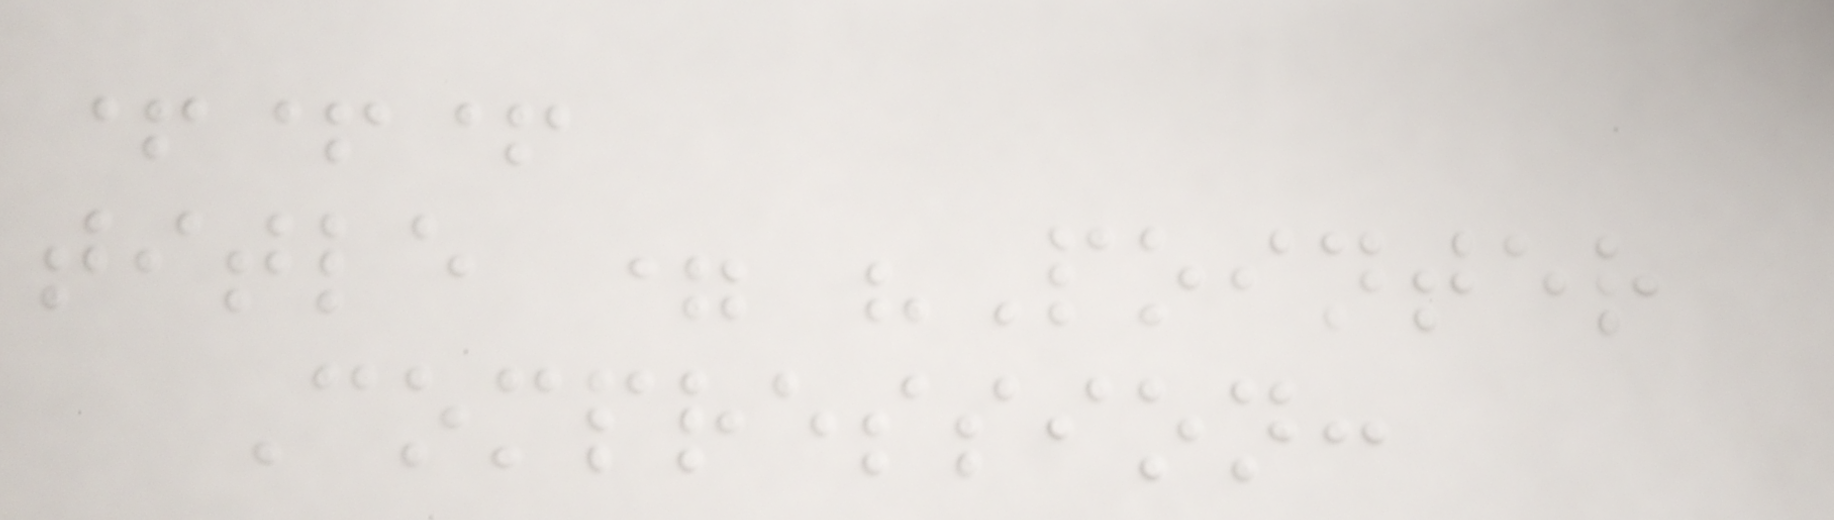+++
title = "Pointer
Compression:
